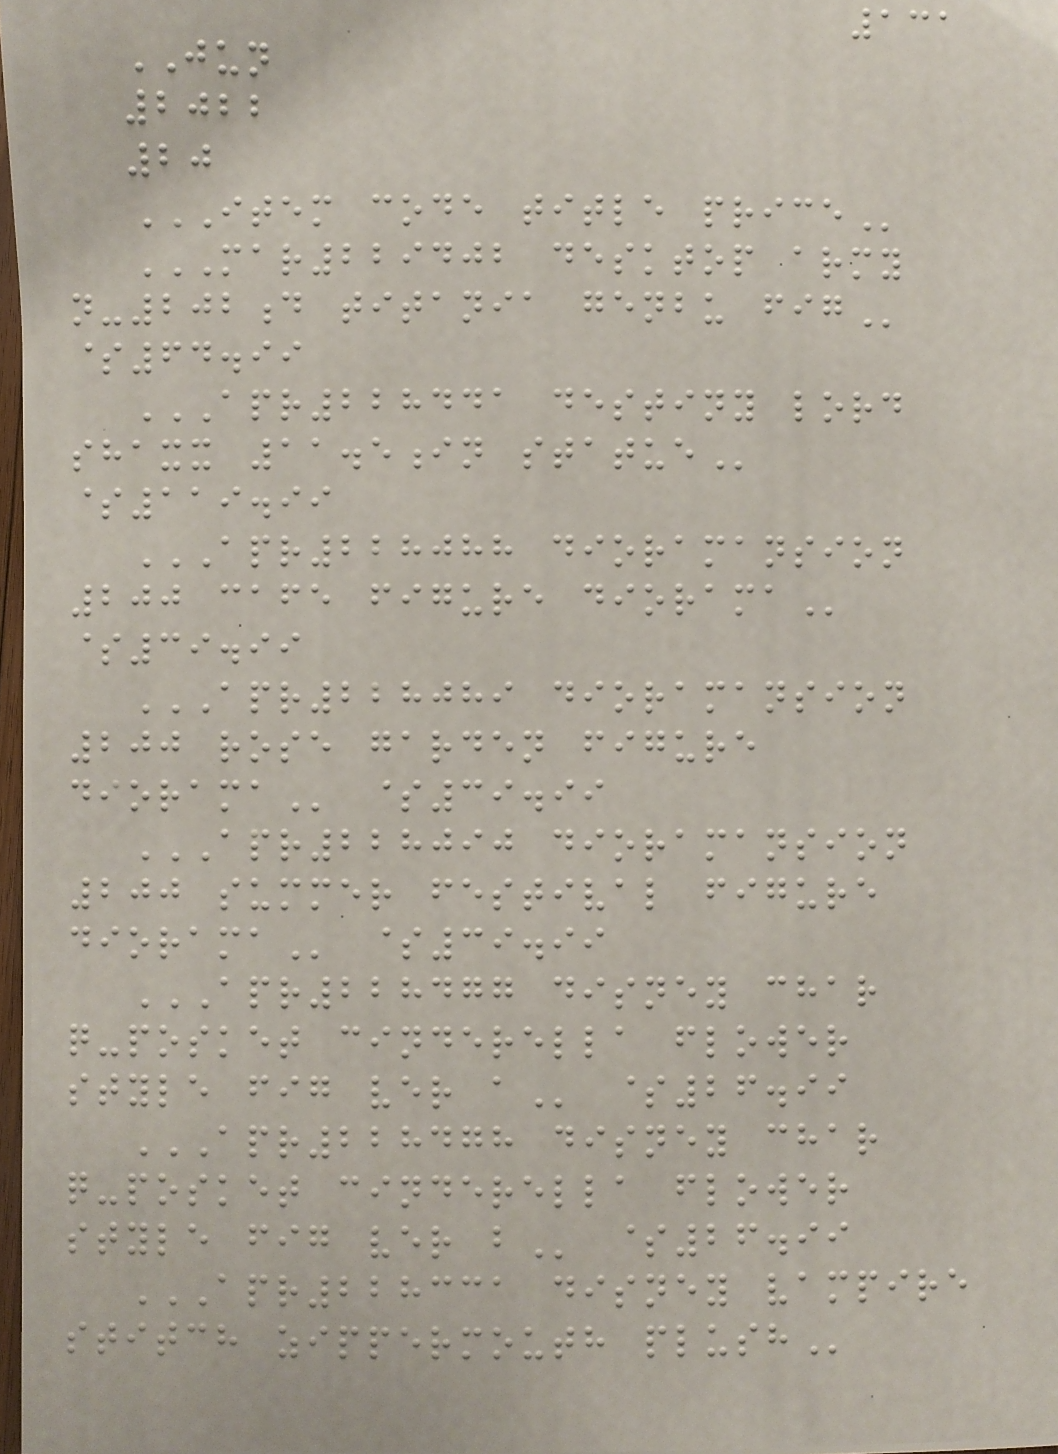131
JUN
2022
20
ITEM CODE TITLE PRICE
MAR229402 DESKTOP ARMY
N-202D TITANIA GENBU FIG
$64.99
APR228441 DESTINY LORD
SHAXX 11.5IN STATUE
$119.99
APR228088 DIORAMANSION
200 CAFE FIGURE DIORAMA
$39.99
APR228089 DIORAMANSION
200 ROSE GARDEN FIGURE
DIORAMA $39.99
APR228090 DIORAMANSION
200 SUMMER FESTIVAL FIGURE
DIORAMA $39.99
APR228477 DISNEY CHAR
Q-POSKET CINDERELLA FLOWER
STYLE FIG VER A $26.99
APR228478 DISNEY CHAR
Q-POSKET CINDERELLA FLOWER
STYLE FIG VER B $26.99
APR228331 DISNEY VAMPIRE
STITCH ZIPPERMOUTH PLUSH
